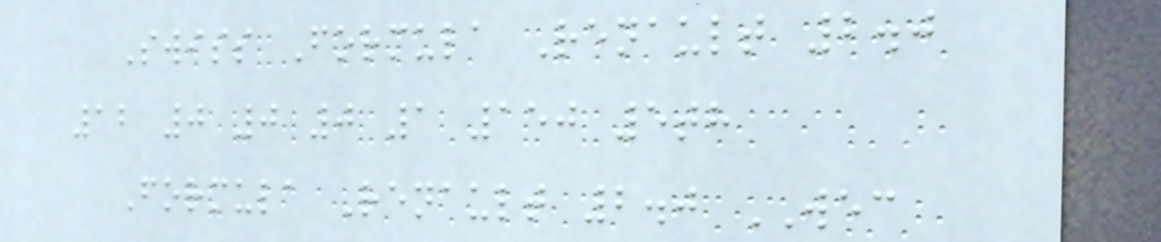Swiss Formula Renault 2.0
12 0 0 0 1 150 5th
Formula Renault 2.0 WEC
